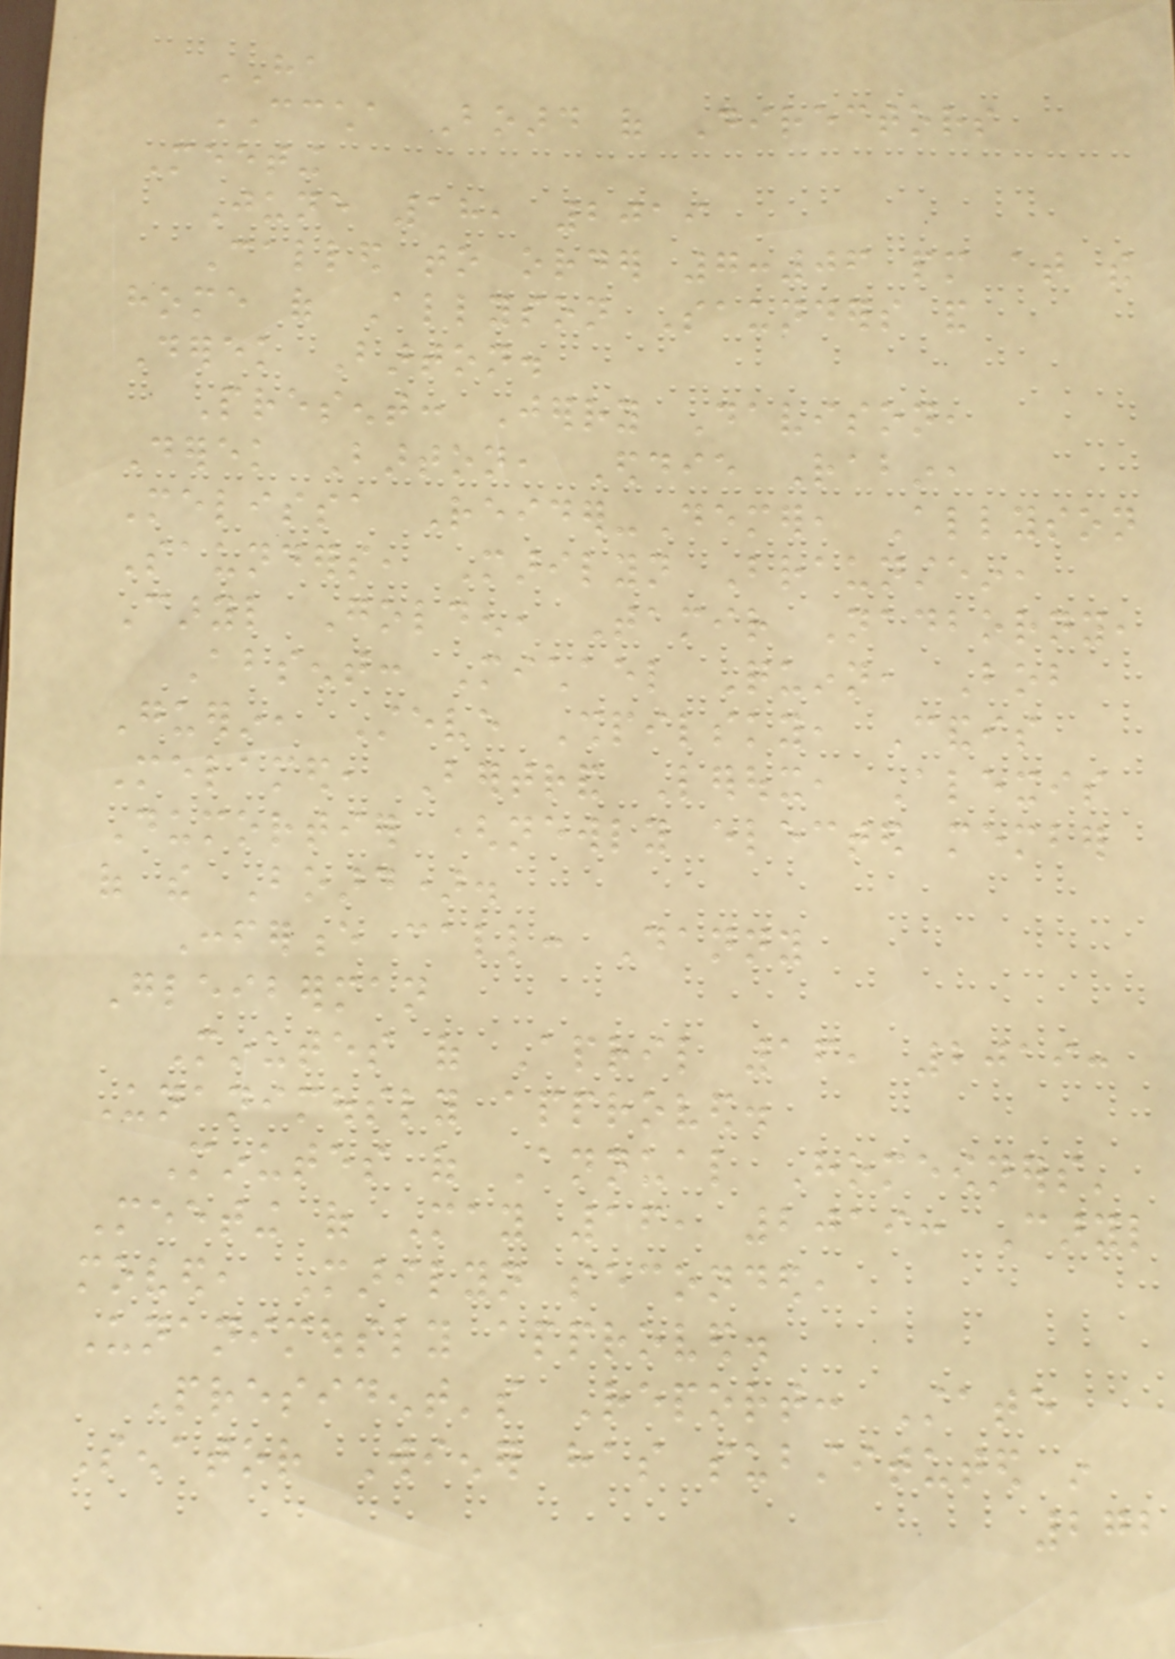HA
CCCHA Board of Directors
Meeting
June 18, 2019
Called to order 7:06 pm at the
home of Allyson Saunders and
Derek Barton.
Present: Jerry Davison,
Derek Barton, Eddie Rabin,
Melissa Reider-Demer, Allyson
Saunders, Marilyn Braunstein,
Caryl Golden, Tamir Nadborny,
Absent: Michael Quinn, Bob
Guerin, Steve Shpilsky, Candis
Melamed, Bertrand Leroux, Alexis
Dumortier (newly elected member
of the Board).
Conference call: Danny
Gleiberman
Minutes of April 16, 2019:
Unanimously approved.
Minutes of Annual Homeowners'
Meeting of May 16, 2019: Caryl
moved, Marilyn seconded,
Unanimously approved.
President's Report: State
Senator Wiener has substituted in
272
